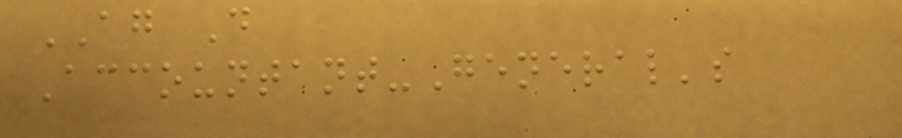AG D
Accountant-General's
